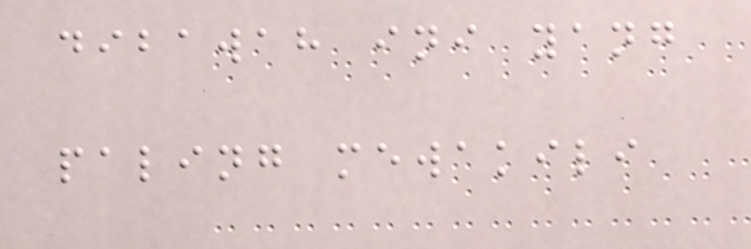dibawah ini yang
paling mewakili
